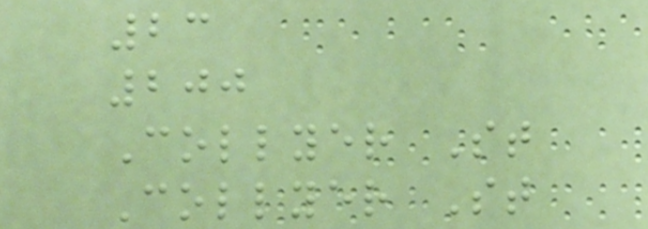23
200
Collyer St
Collyer St
